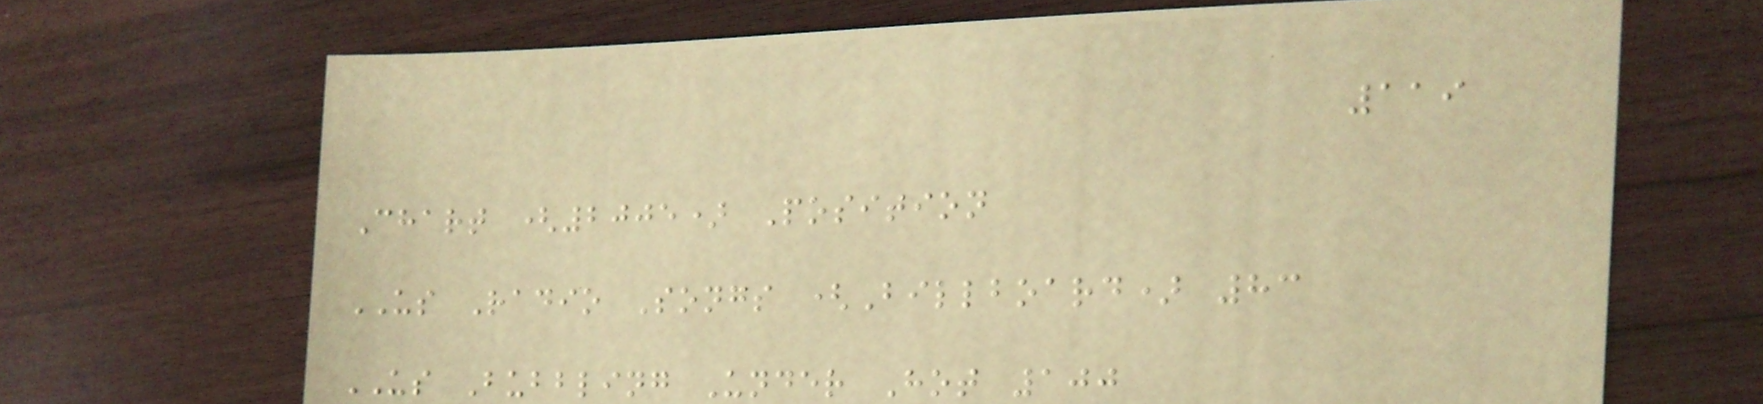119
Chart (2005) Position
US Radio Songs (Billboard) 83
US Bubbling Under Hot 100
